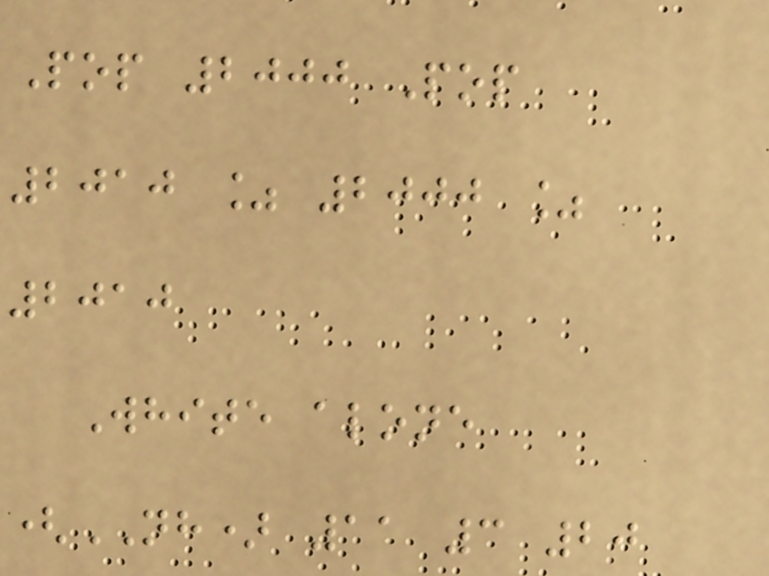Pop 2000 Pop
2010 % 2000 %
2010
White alone
(NH) 11 3 20
